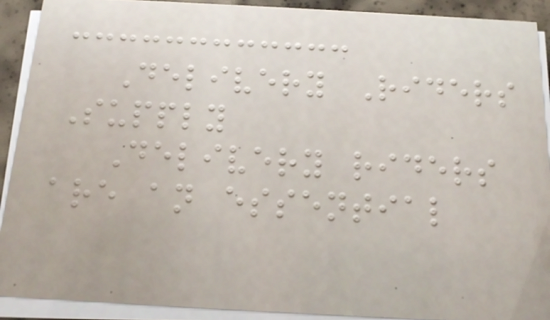Delivery Riders
Supply
Delivery riders
are an essential
